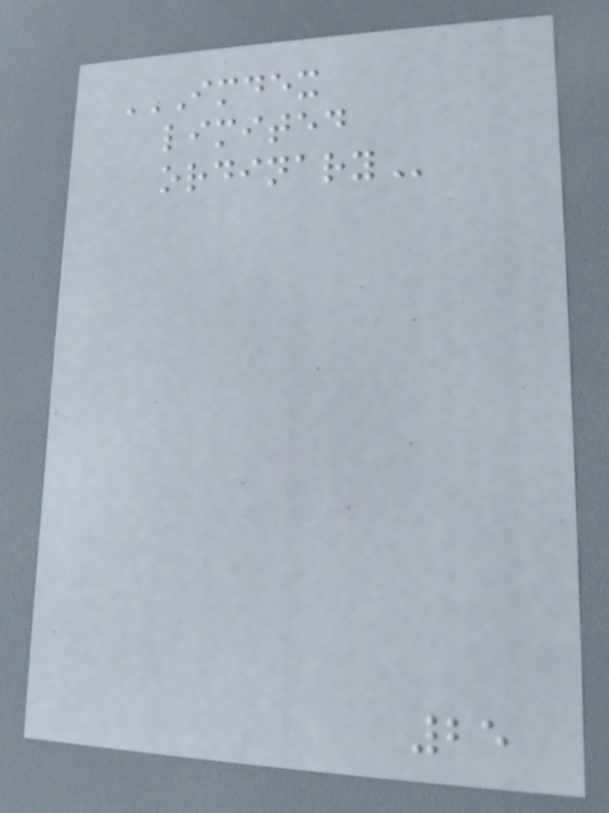IMDEX
LIMITED
ORDINARY
25
